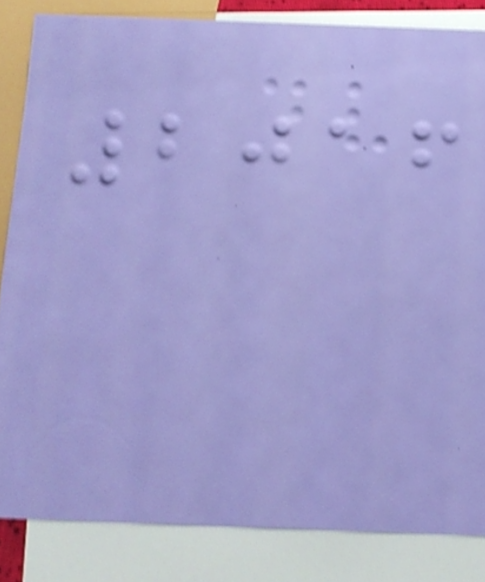2016
